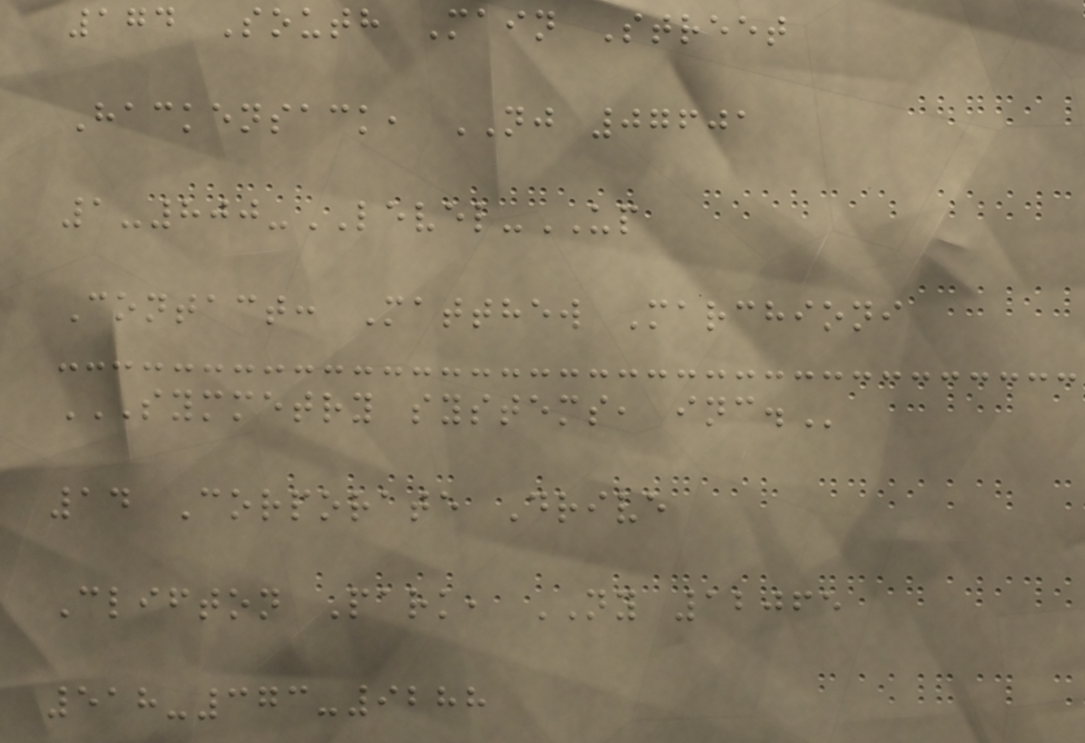174 South Main Street
Hackensack, NJ 07601
1-800-LEVEL-UP
Contact: Matthew Marchioni
SYMMETRY SYSTEMS, INC.
14 Corporate Drive
Clifton Park, NY 12065
518-373-9288
